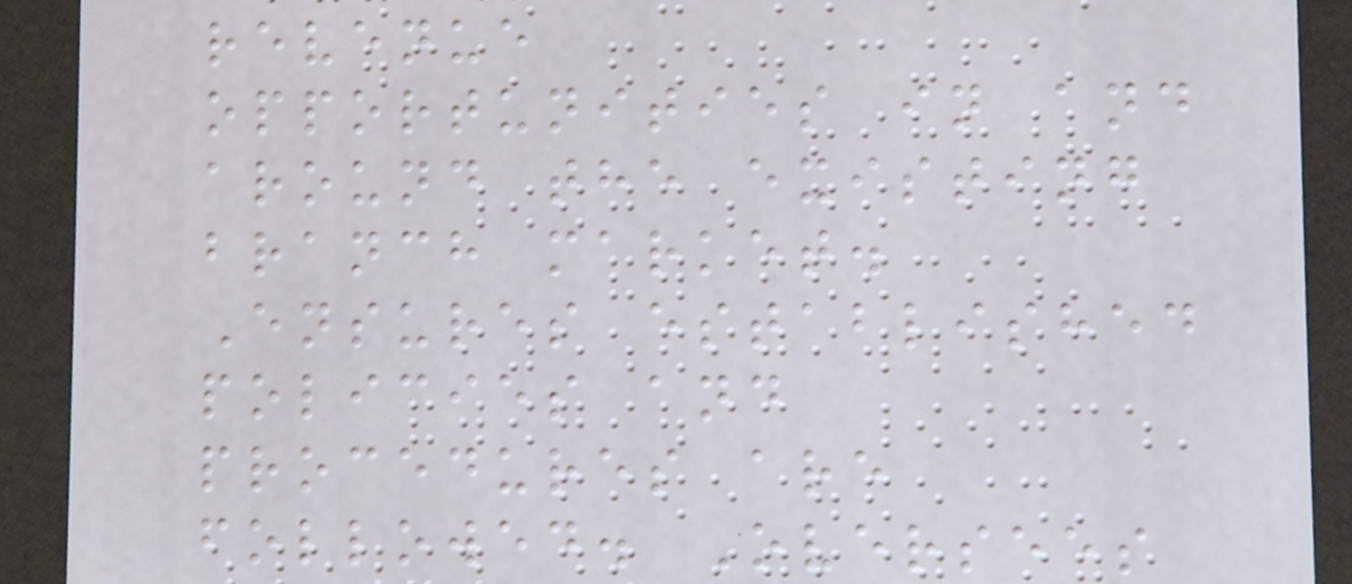revenue
opportunities in and
around the existing
branch market.
Ensures established
policies and
procedures are
followed. Oversees
